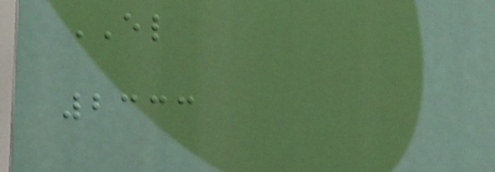EL
2333
